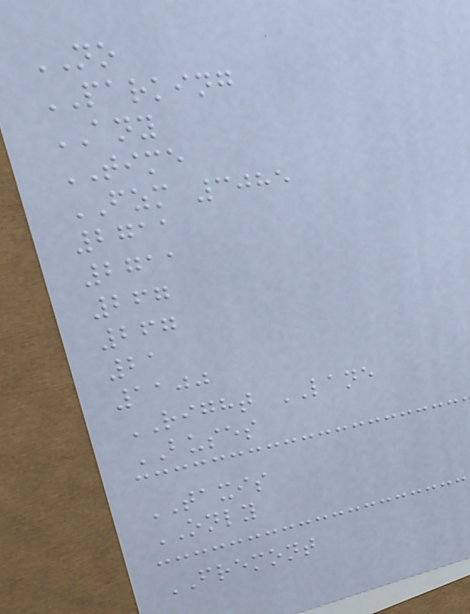NO
PARKING
ANY
TIME
FZM 3085
2711
2711
267
267
21
1100
RIGHT LANE
BUSES
TAXIS
ONLY
FREMONT
